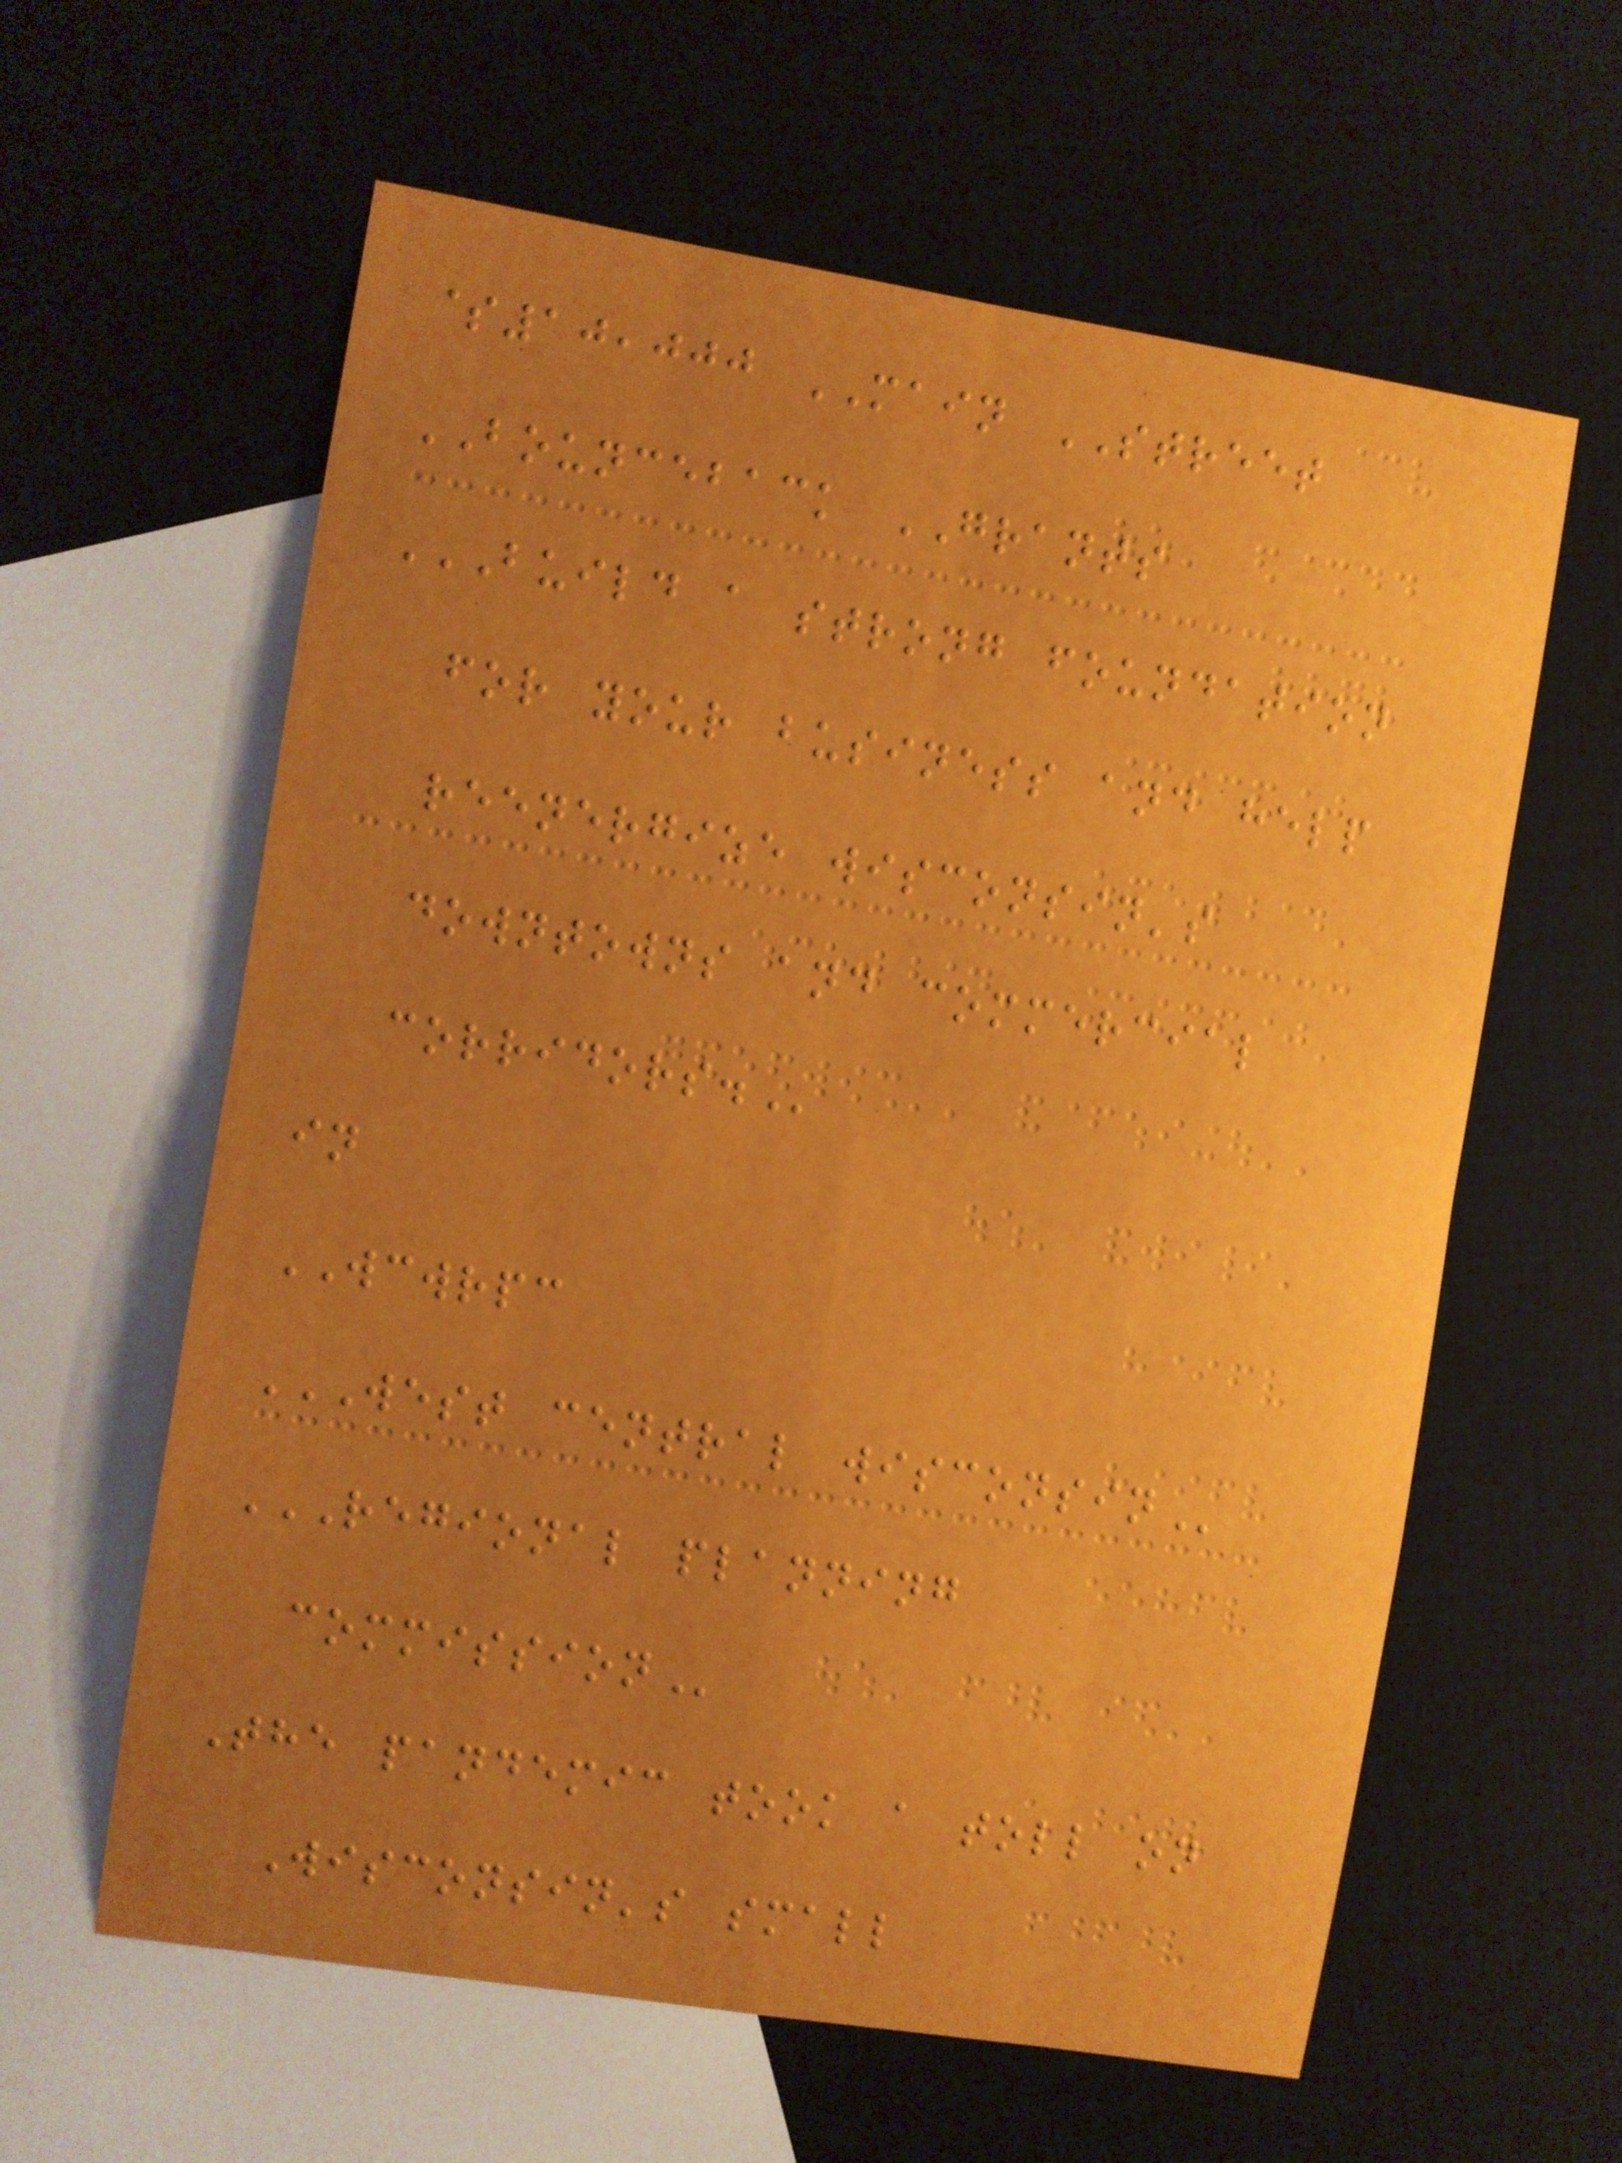$10,000 MAIN STREET
BOUNCEBACK GRANTS
BUILD A STRONG FOUNDATION
FOR YOUR BUSINESS AND HELP
REENERGIZE WISCONSIN'S
DOWNTOWNS AND COMMERCIAL
CORRIDORS.
in
WCWRPC
WEST CENTRAL WISCONSIN
REGIONAL PLANNING
COMMISSION
The pandemic took a toll on
Wisconsin's small
